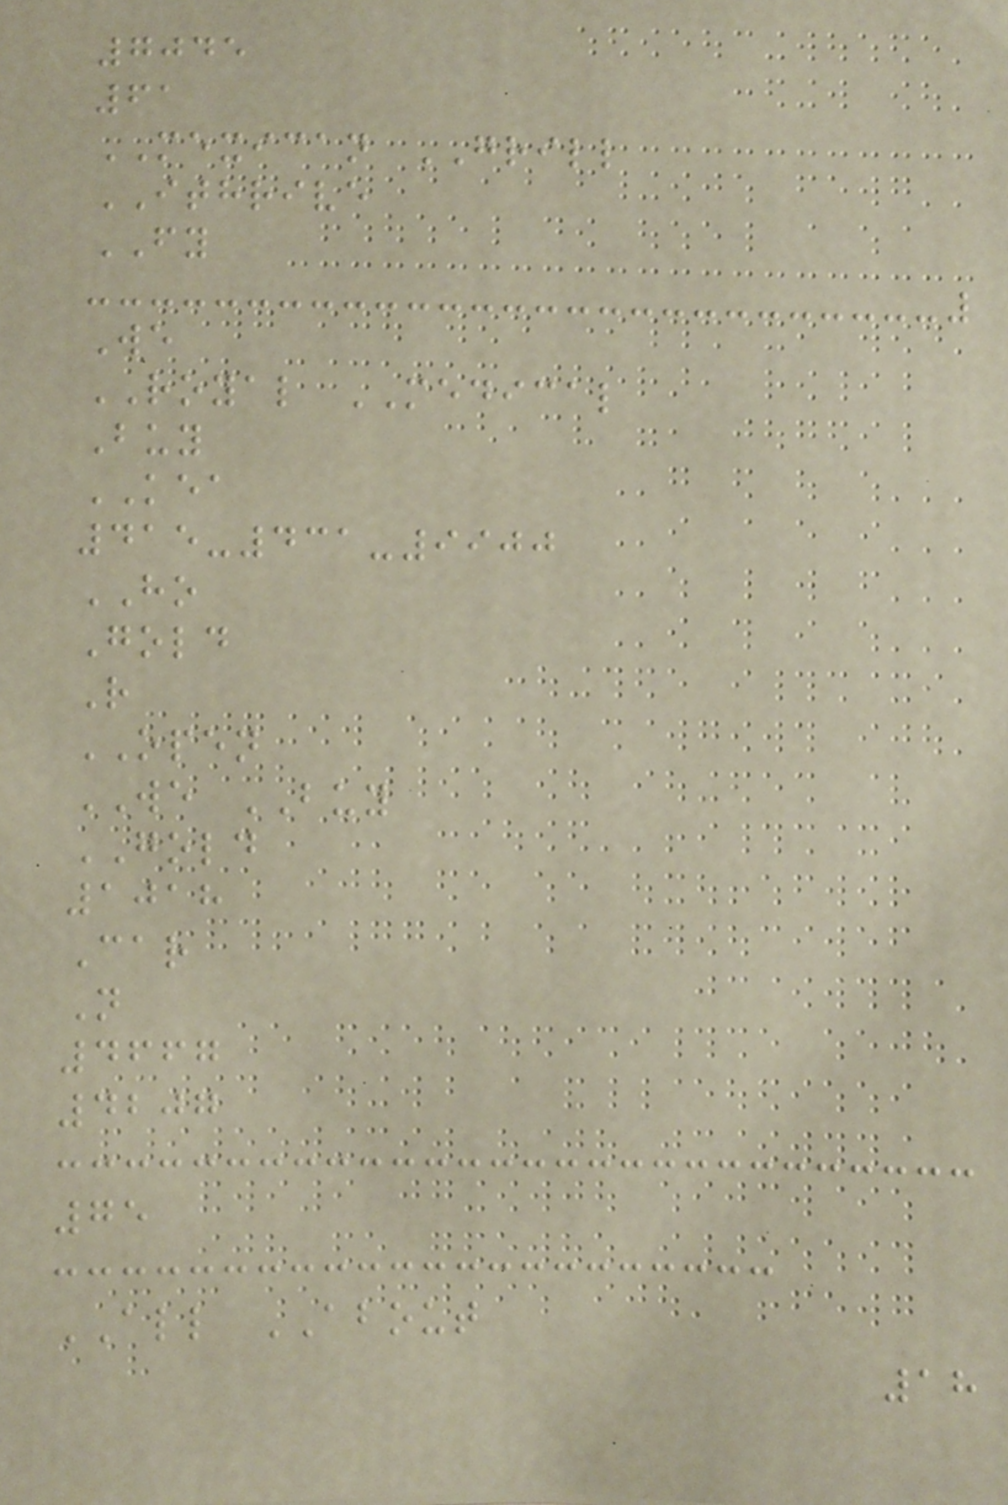7045
61
MEXICAN GRILL
ITHRIVE
FY
We
ROYAL MEDICAL
Buy
KEA
415-431-9900
HO
Gold
R
OPEN
WE BUY
GOLD
1018
Car
N
4667
4207
75
ALL ABOUT
18
